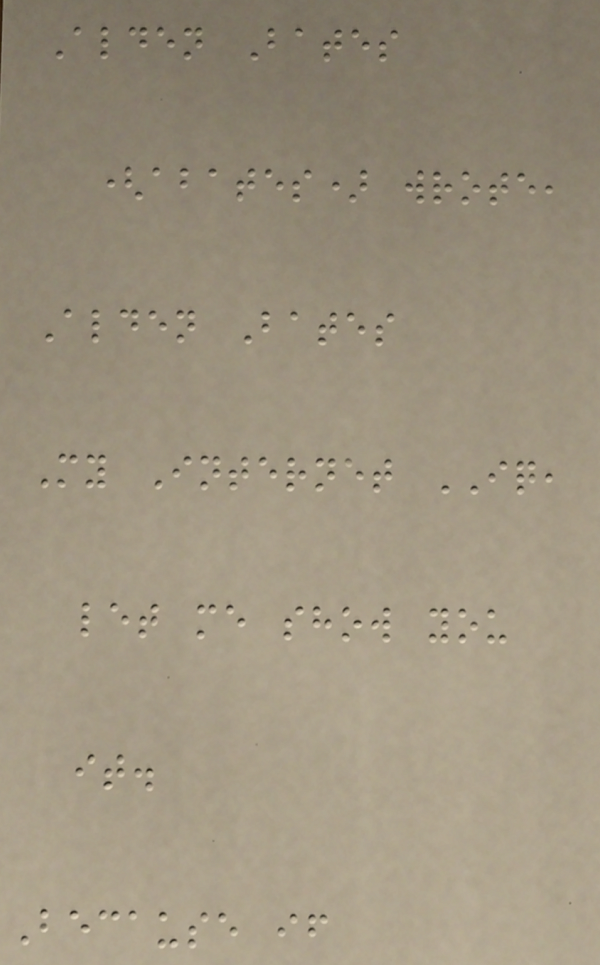Alden Bates
(abates) wrote,
Alden Bates
My Internet IQ,
let me show you
it.
Because if
